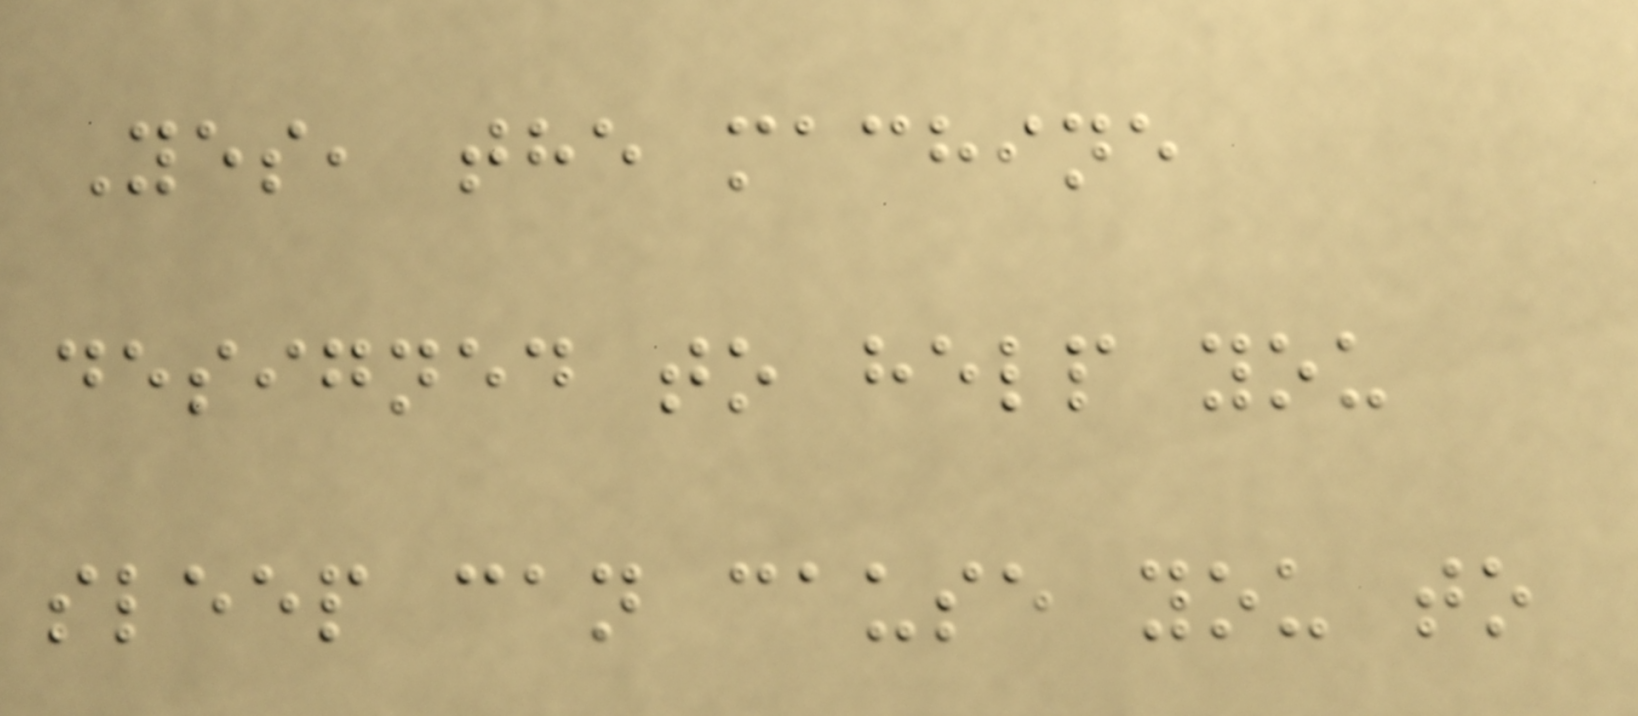Yes, the machine
designed to help you
sleep can cause you to
